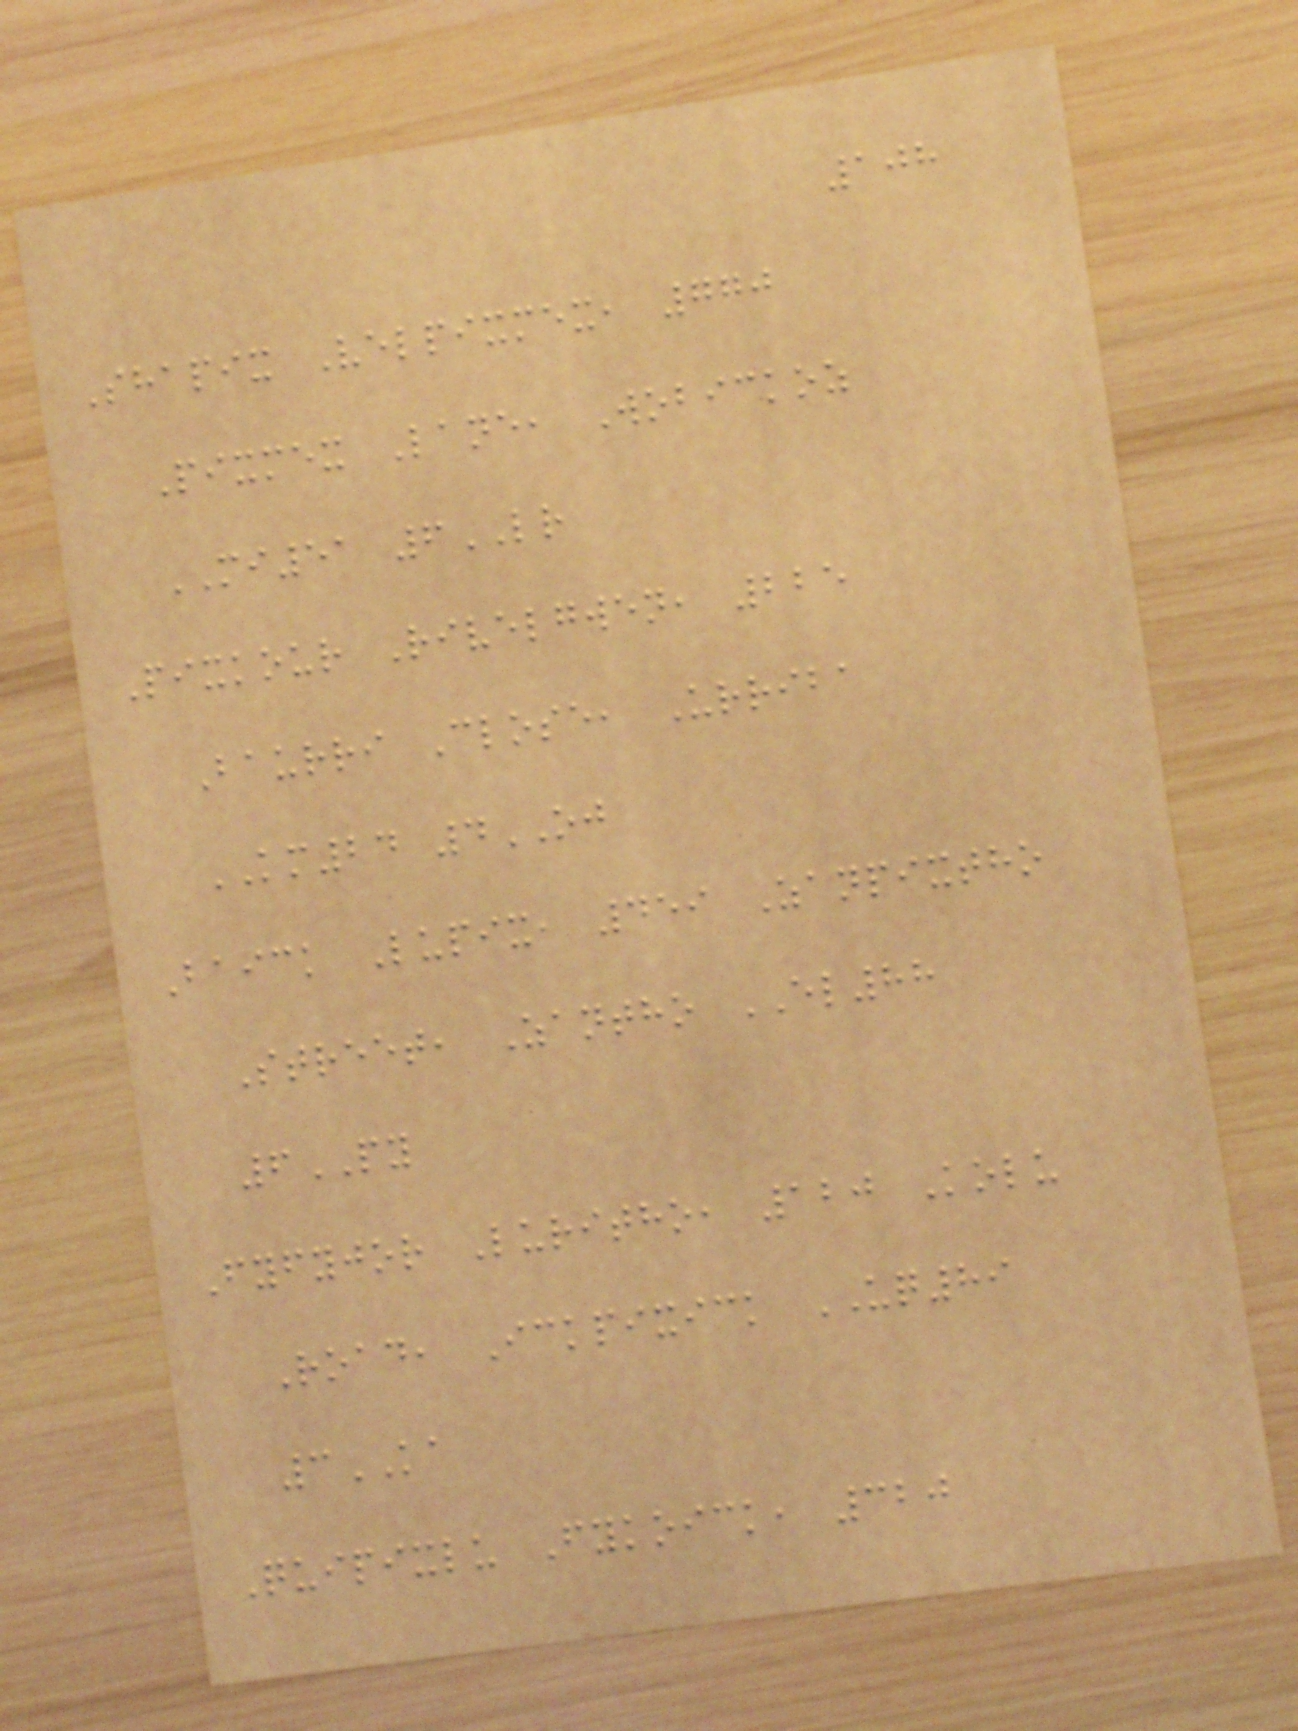108
Shapix Velpixmex, 770
Pixmex Lane, Wobickoz
MI51 6LR
Pixkour Rivelgwen, 225
Baurri Close, Urriba
KM24 4OJ
Baick Lupix, 459 Zanpixtho
Street, Zantho EL88
6PY
Fyfyjor Luritho, 120 Kolu
Road, Ickpixick UQ89
3KA
Quipixlu Fykoick, 320
